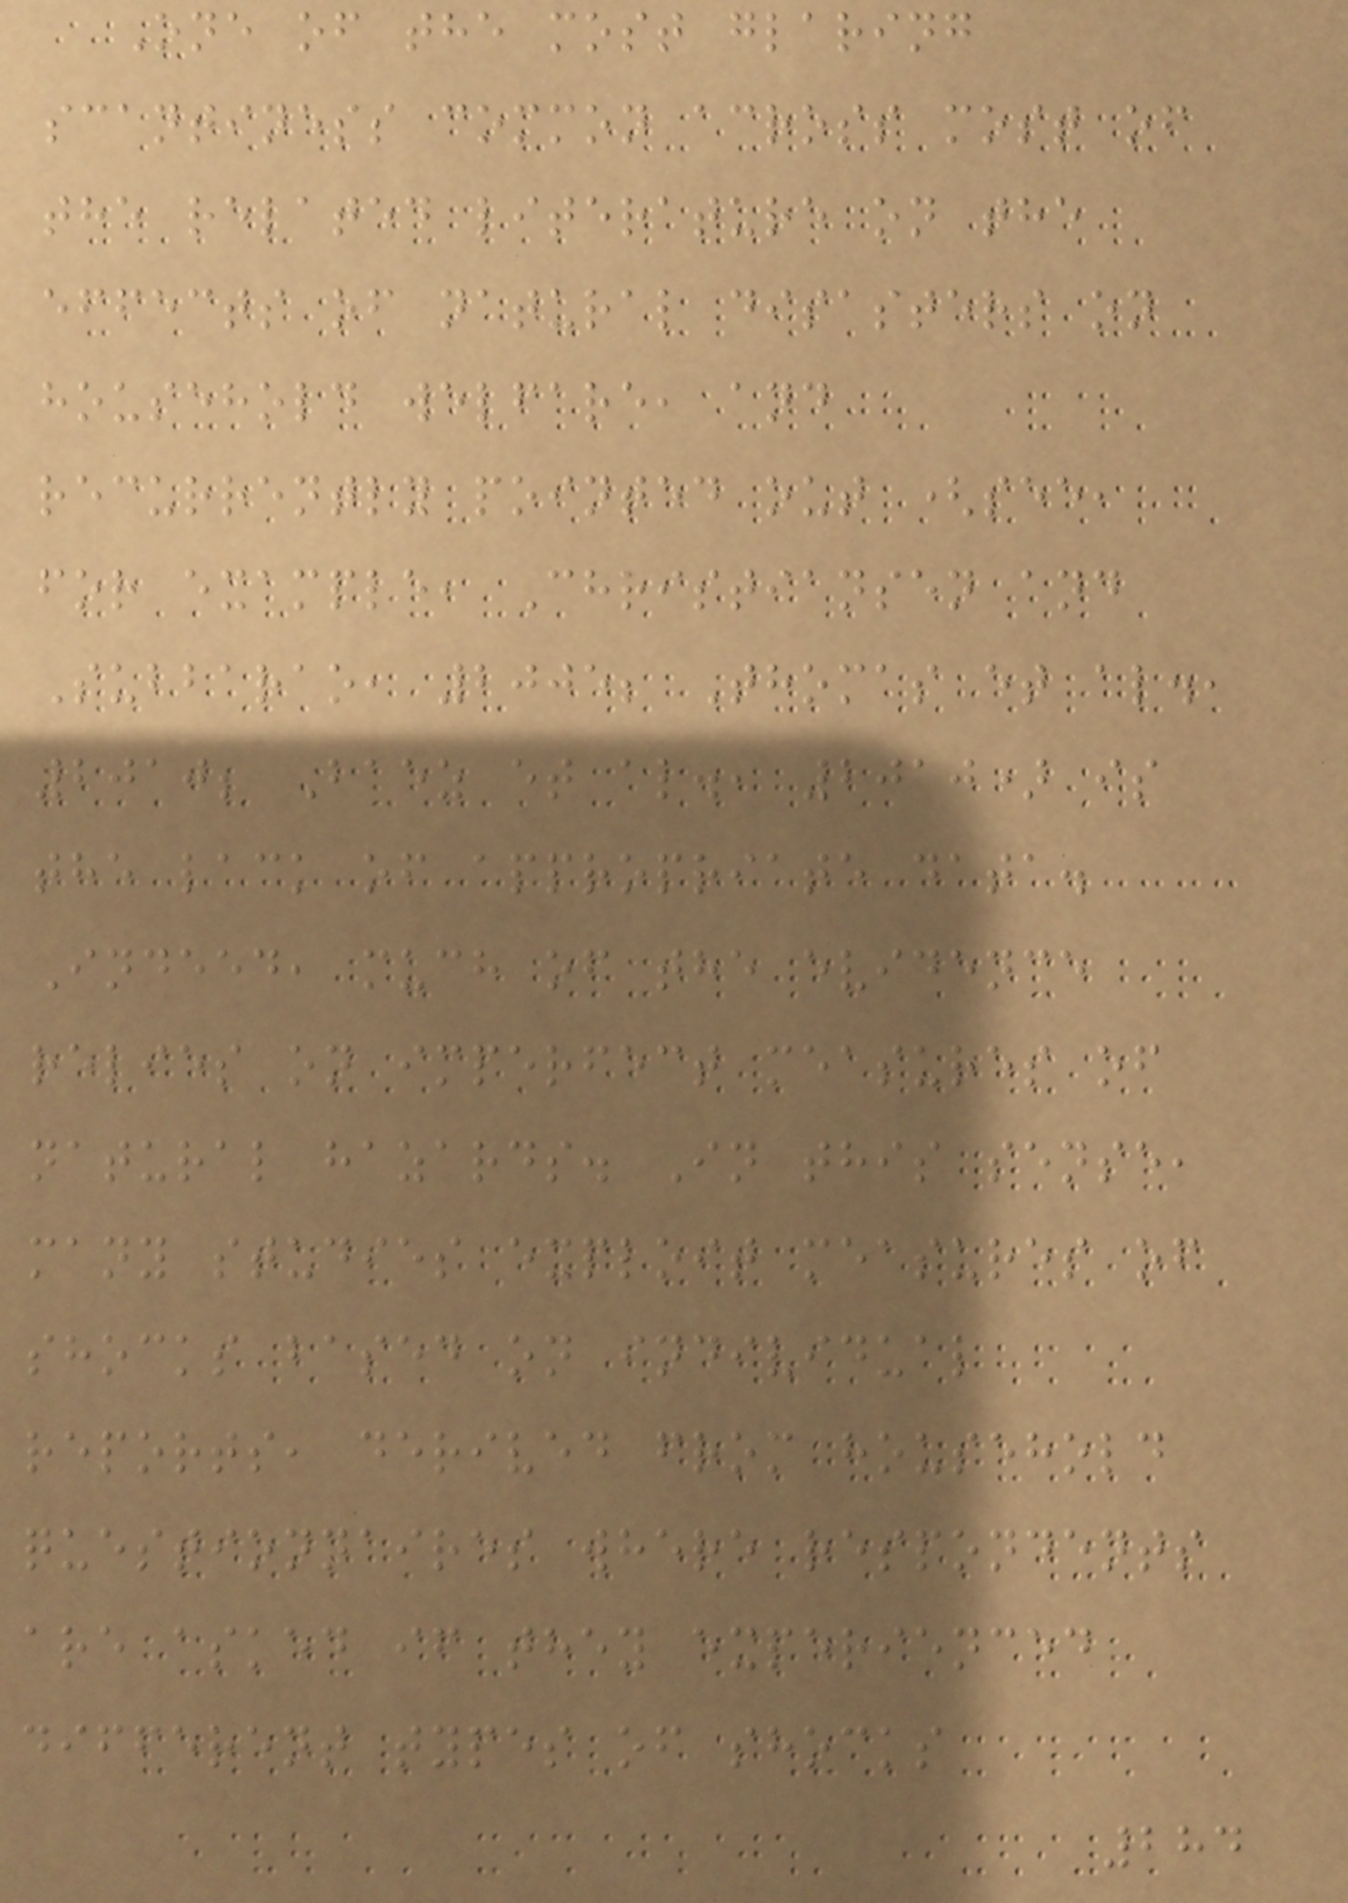One of the most glaring
scantiness common across most of
the related literature on the
effects of natural disasters on
household welfare, and
recurrently pointed out (see,
for example, Christiansen and
Subbarao, 2005; Thomas et al.,
2010; Baez et al., 2010) is
the lack of appropriate data.
Indeed, much of the evidence
relies on imperfect measures of
natural hazards. In this sense,
many studies exploit measures of
shocks based on individual
reports, derived from household
questionnaires where respondents
are asked if they experienced
different types of shocks
284
